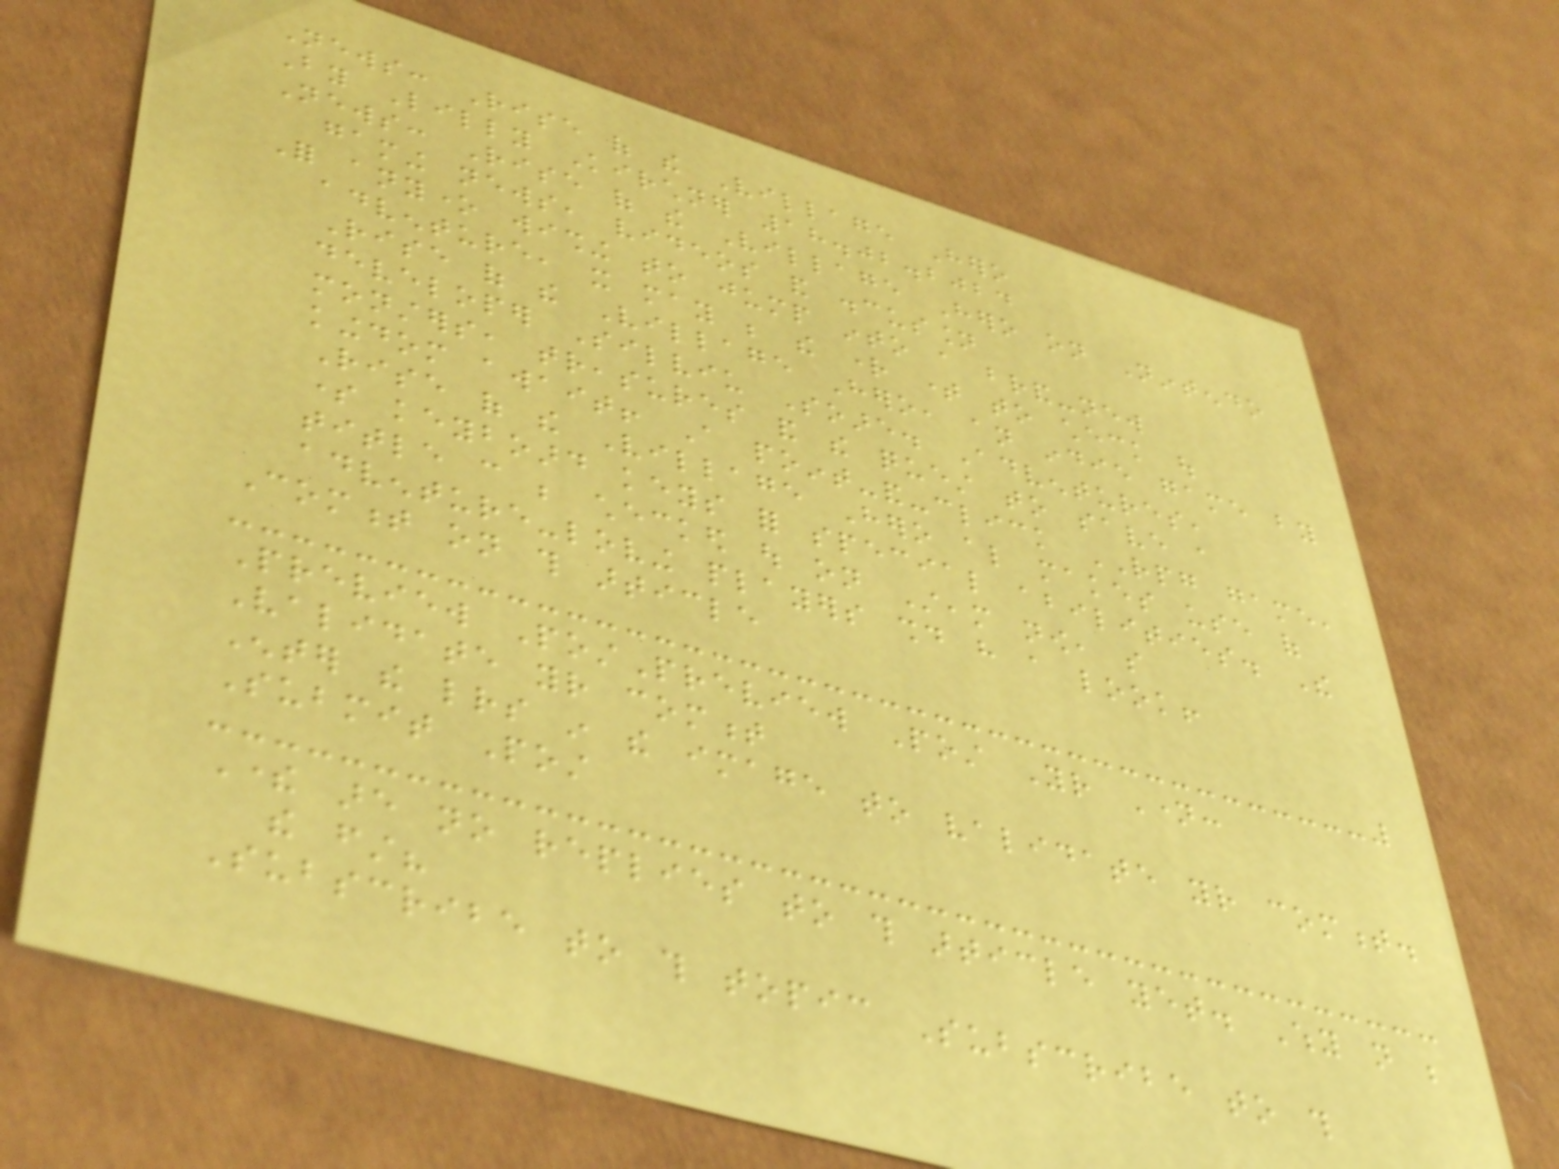News: Rise of the Village Hero
By Lilly Kirchner 18.02.2024
News: Rise of the Village Hero on Nintendo
gaming news, videos and discussion
For anyone wishing to jump into a brand-new
adventure, it may be the right time to check out
Rise of the Village Hero, an indie game by
developer Silviu Soare. Adventures,
monsters, treasures and the quest to save a
kingdom await! A point-and-click RPG game,
Rise of the Village Hero also makes use of
some keyboard keys for special abilities. The
title can be checked out on Steam now, so
adventure-loving players should have a look!
Comment on this article
Preview PostPreview Post Your Name:
Validate your comment
Enter the letters in the image to validate your comment.
Submit Post
There are no replies to this article yet. Why not be
the first?
Subscribe to this topic Subscribe to this
